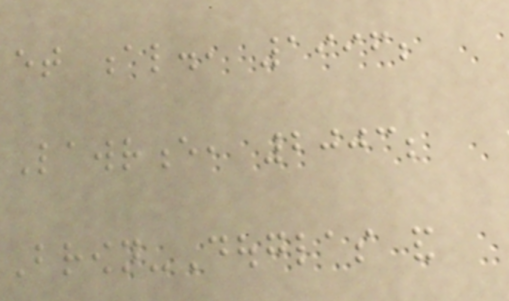et al., 1996;
Lawrence, 2003;
Brown-Douglas and
